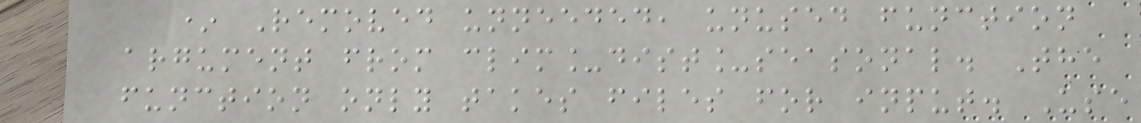* Removed unneeded, unused function
argument from clim_dist_seasonal. The
function only takes files for input. Use
